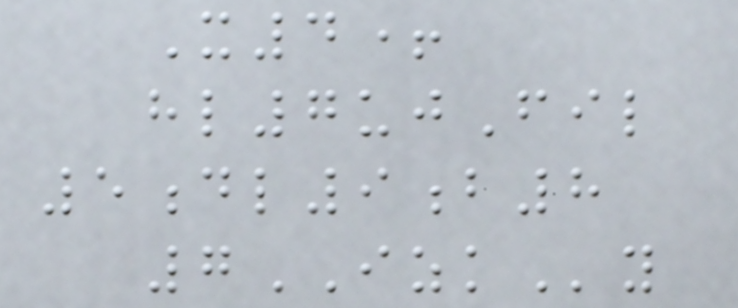X4+
hl7ujFil
5dl9b8
7IZKy
